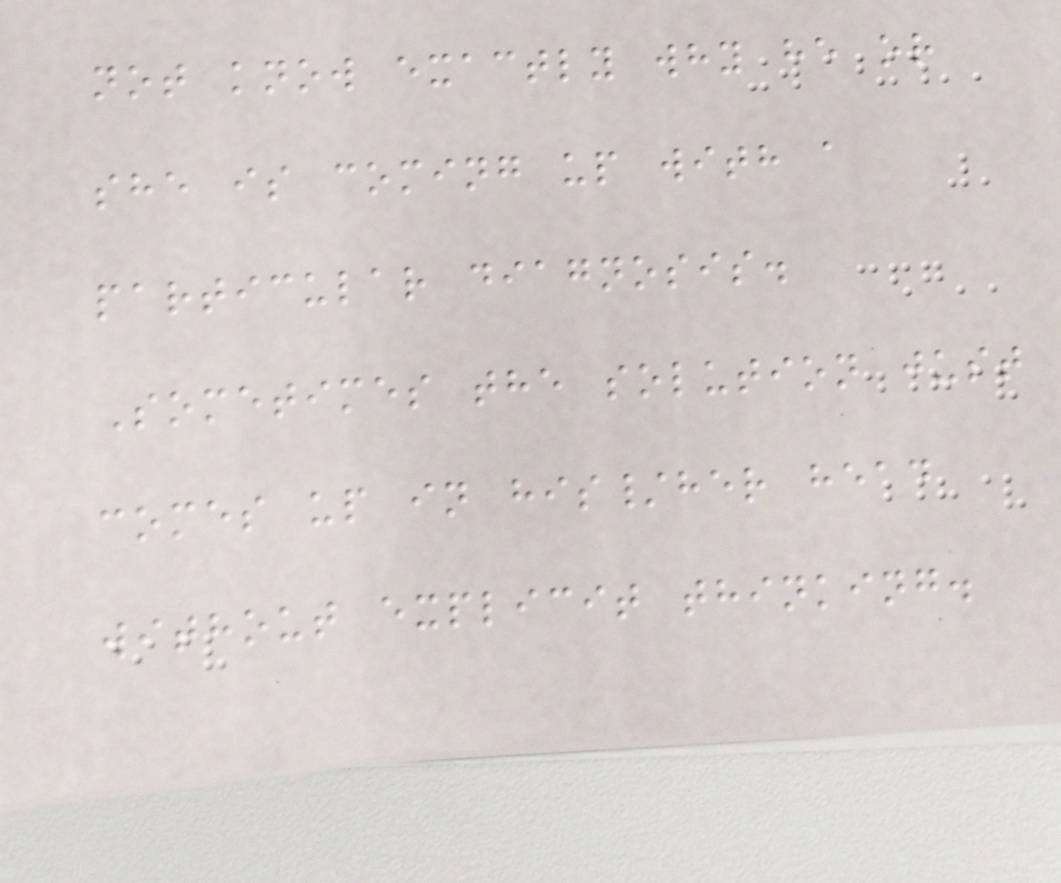not know exactly why he or
she is coming up with a
particular diagnosis.
Sometimes the solution just
comes up in his/her head
without explicit thinking.
